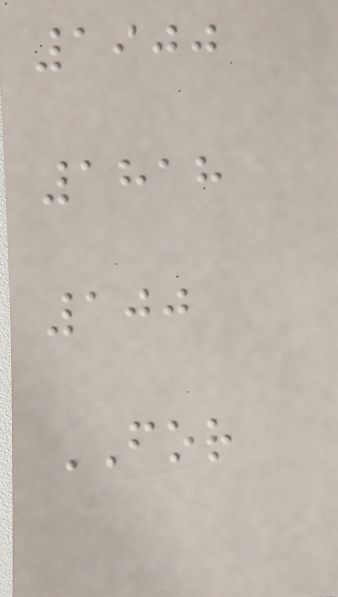1900
1818
100
FOR
